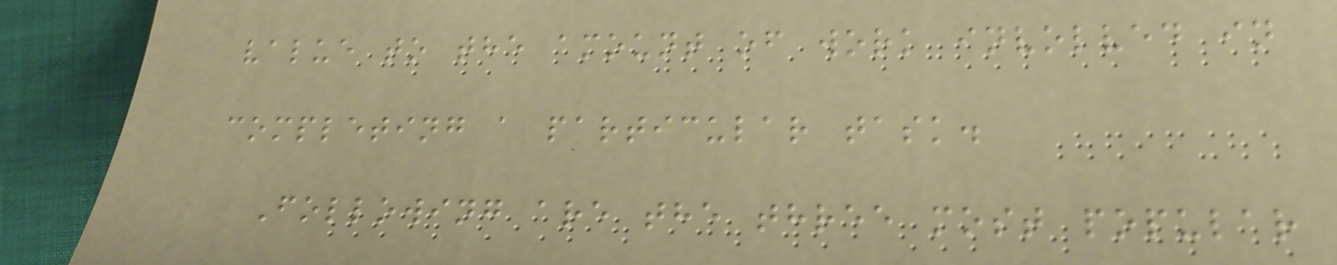value to the amount of work involved in
completing a particular task.
Following are the three most popular
